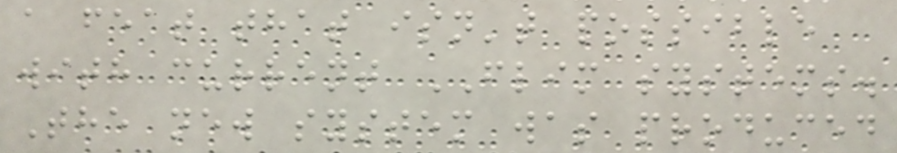a feat that isn't possible
with current FLIM systems.
The new system was produced
